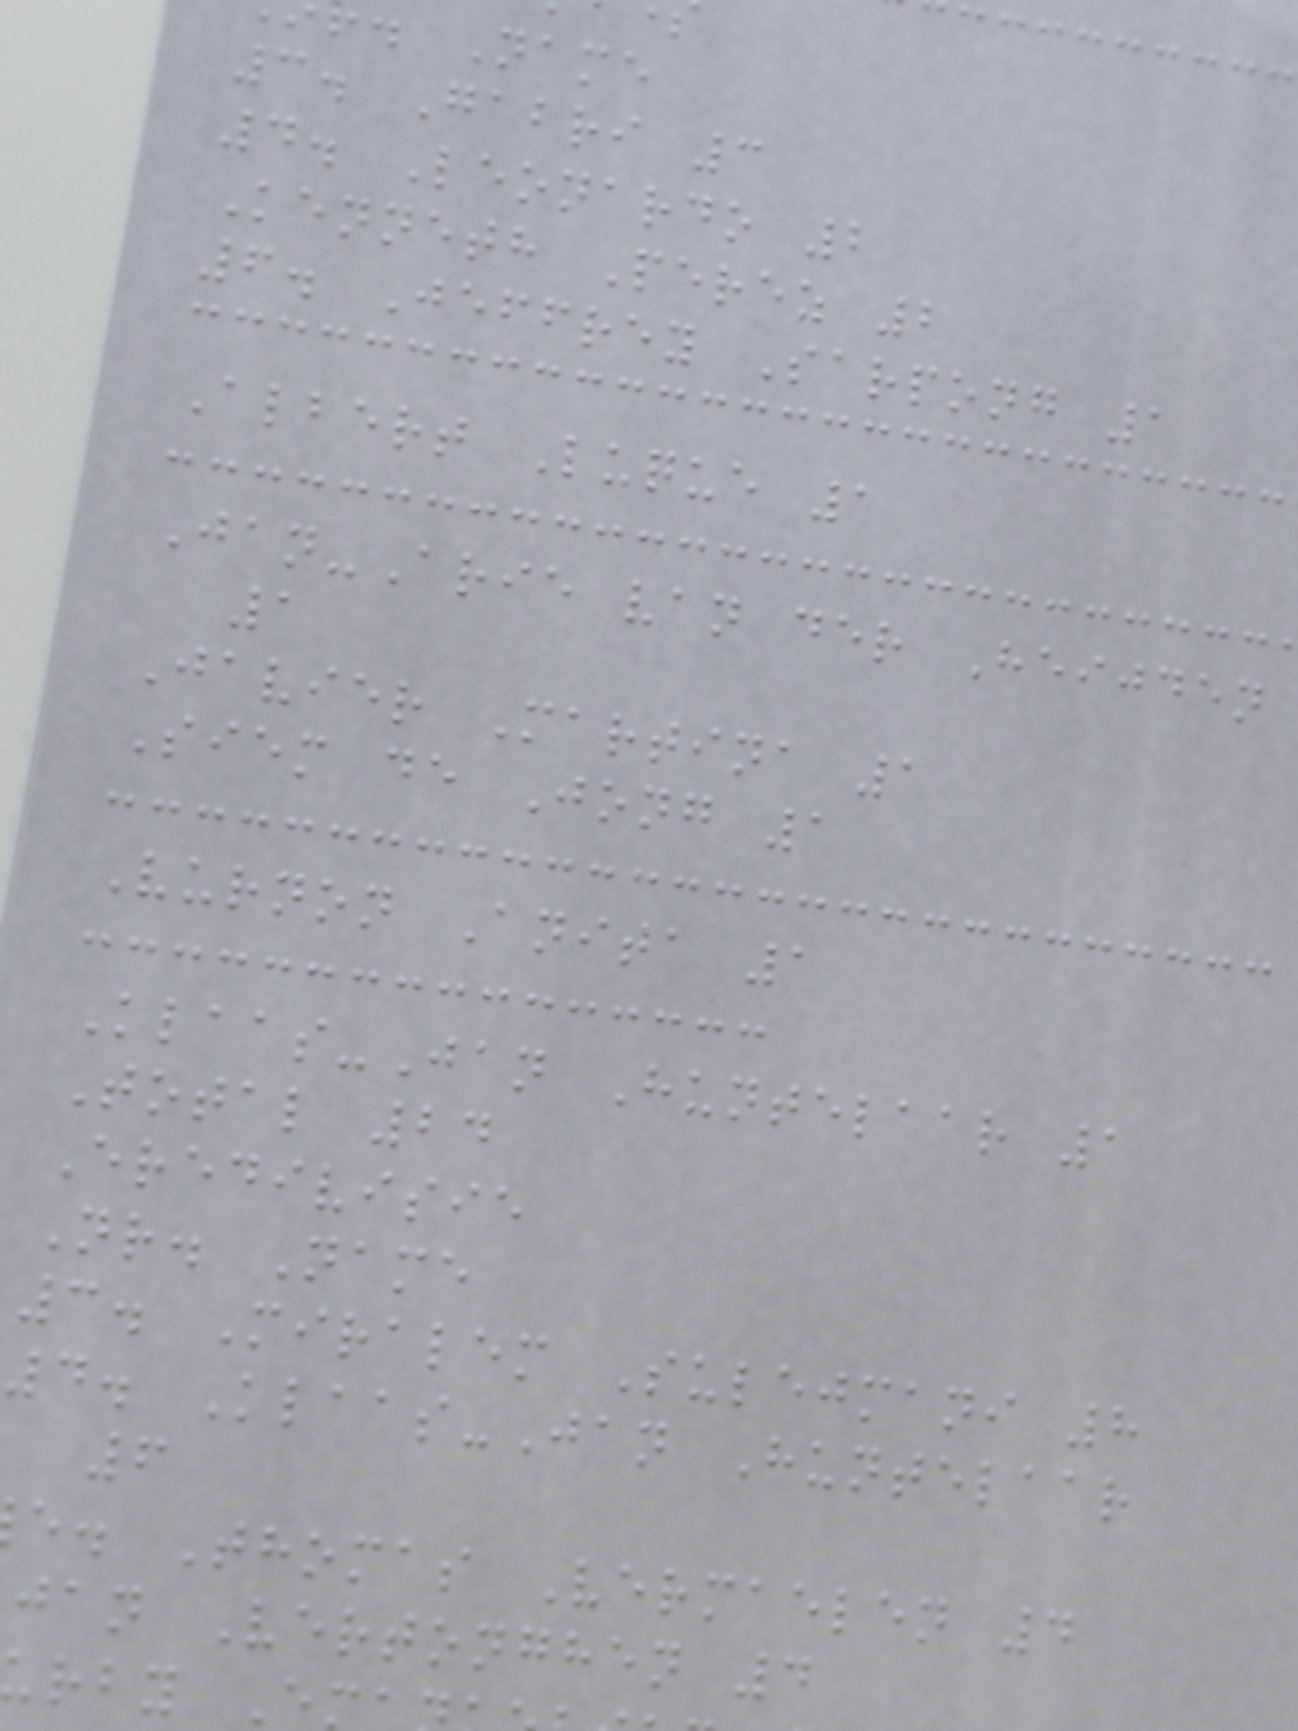. Name
3. Gabri 3
4. Leonardo 2
Kenneth Perez 2
6. Jeffrey Sarpong 1
Albert Luque 1
Jan-Arie van der Heijden
1
Javier Martina 1
Siem de Jong 1
Vurnon Anita 1
Klaas-Jan Huntelaar 1
Total 24
Eredivisie
Nr. Name
3. Miralem Sulejmani 8
4. Klaas-Jan Huntelaar
6
e. Thomas Vermaelen 4
jan Vertonghen 4
rby E
